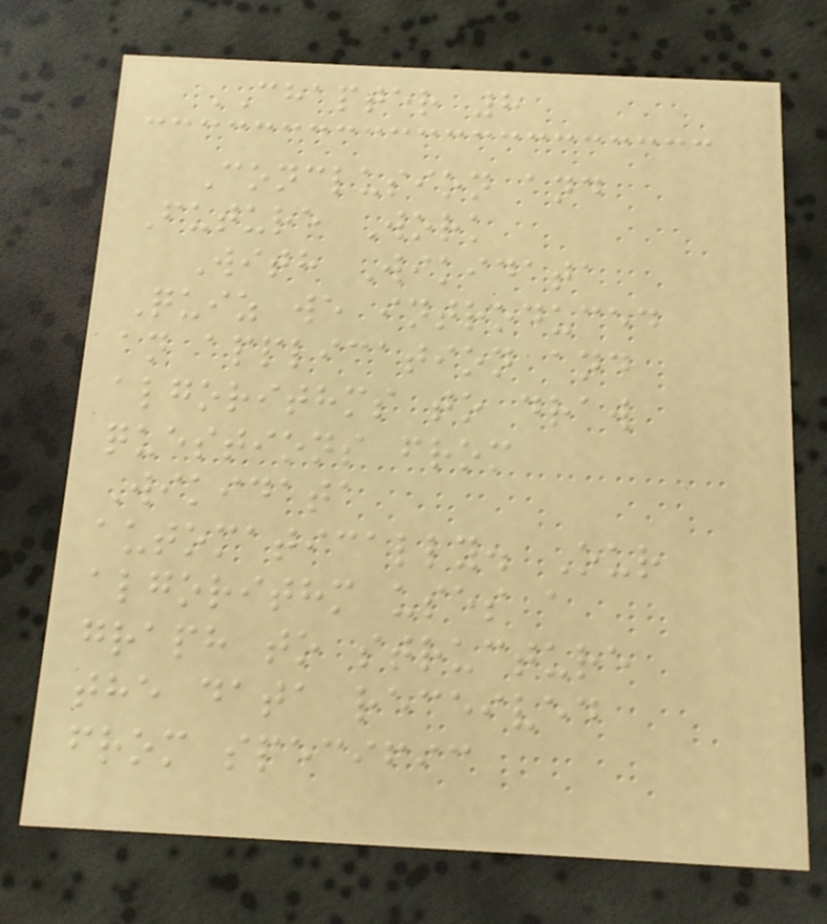CHAPTER 8
Conclusion and
Future Work
With Wikidata
Quiz we introduced
an application and
algorithms to draw
questions from
Wikidata
automatically. Our
algorithm uses a
graph to structure
the data received
from specific
